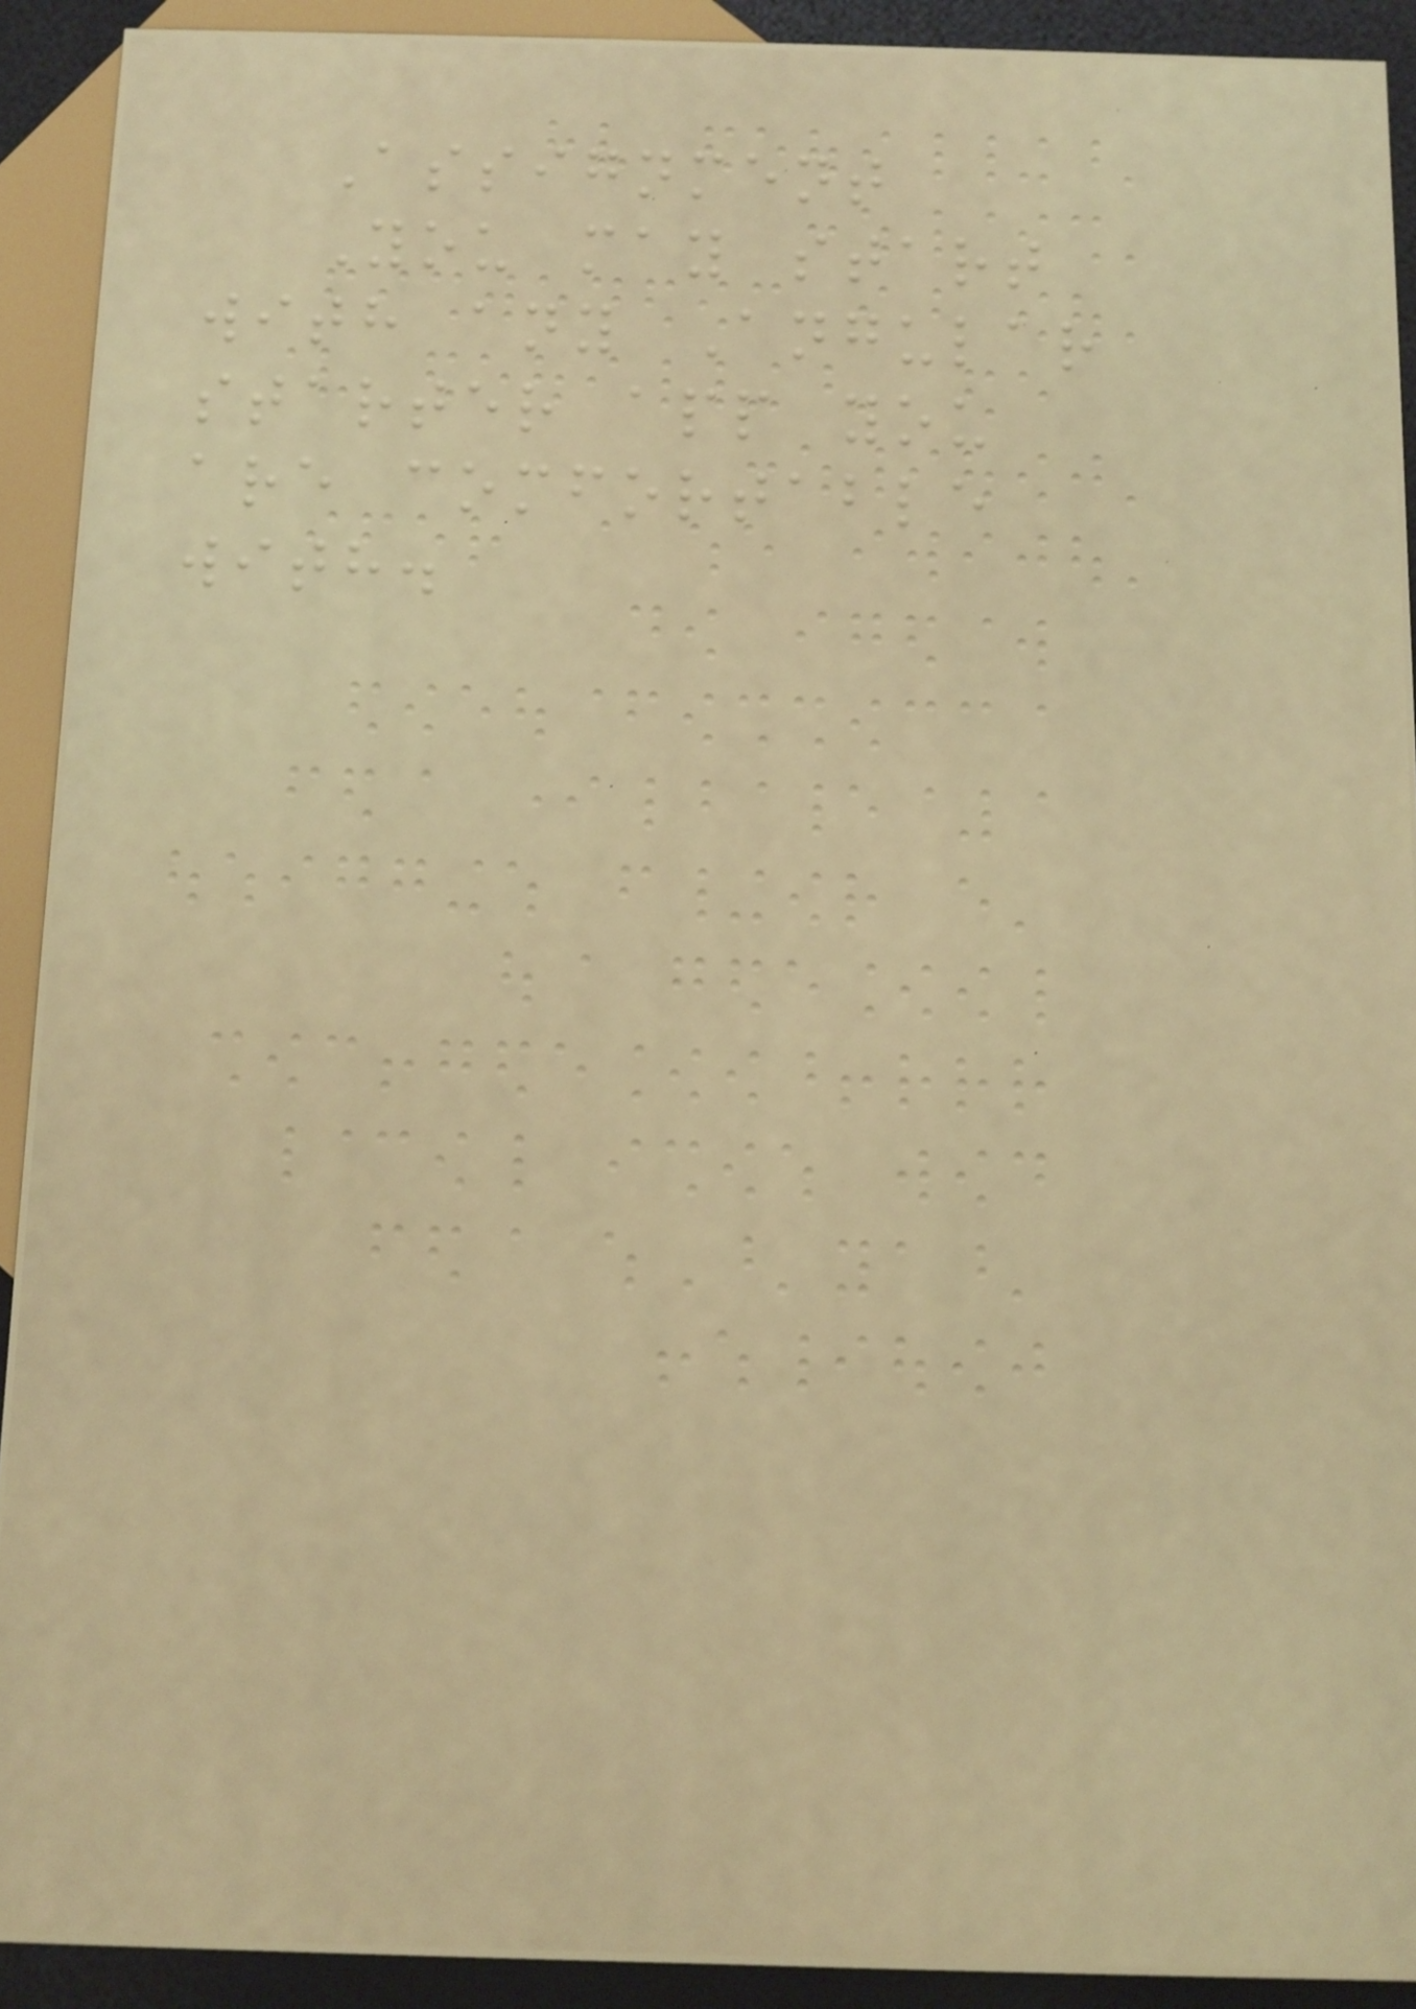Assignment
You may start
with any Angular
starter app you
are comfortable
with.
